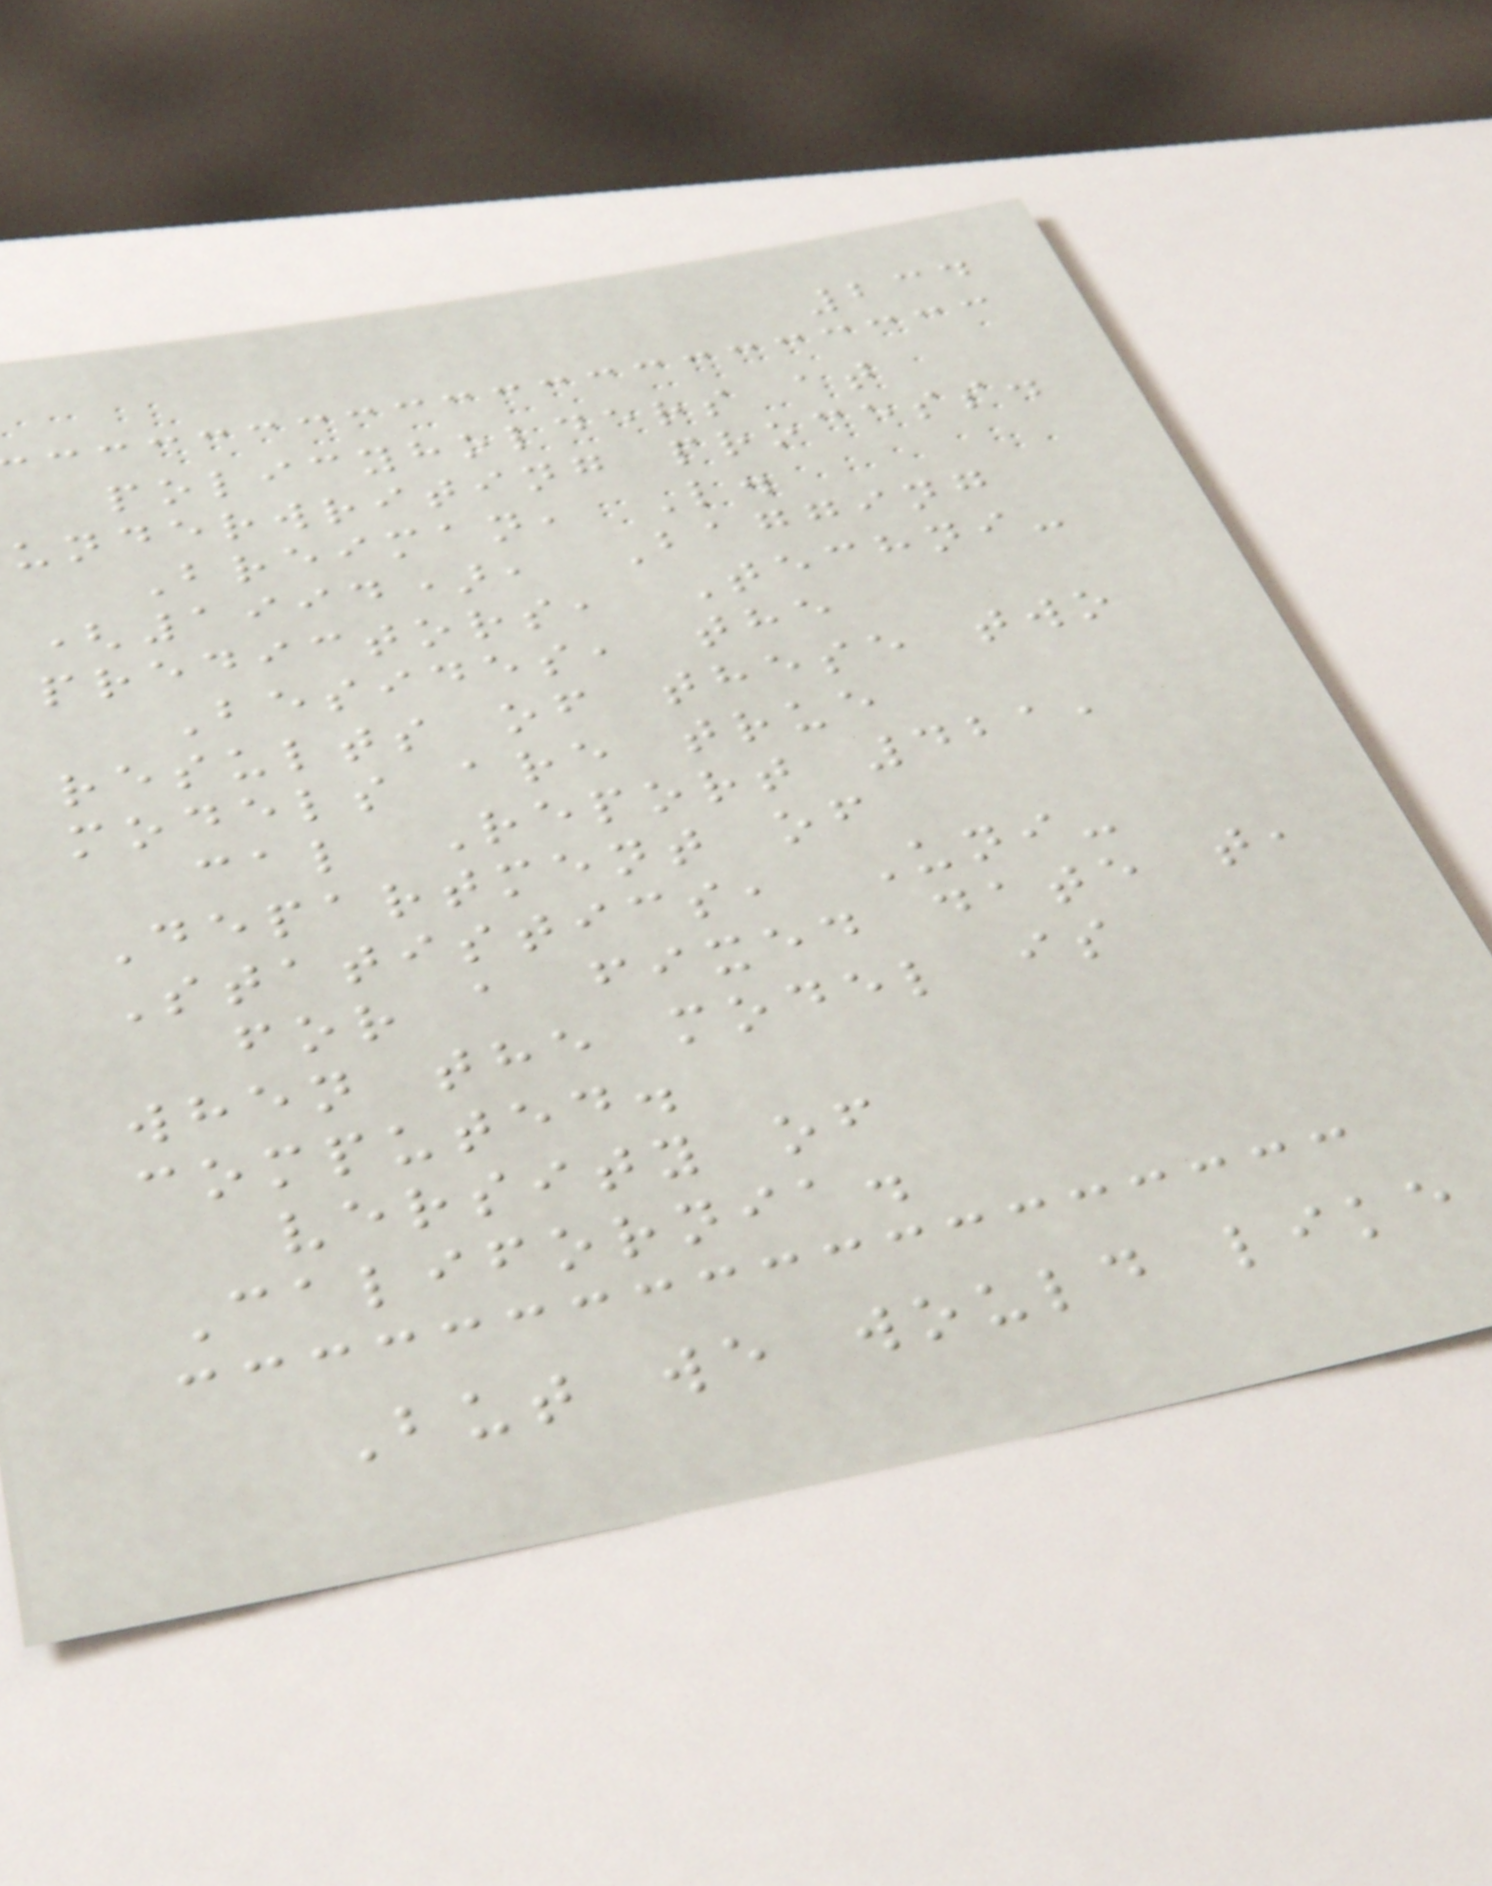234
policyholders at
underwriting process.
Breiman, L.
(1994), Bagging
predictors, Techni-
Besides, the
results of these two
models are true
cal Report 421,
Department of
Statistics, Uni-
for a fixed date t,
when the model is
computed.
versity of
California.
But we would like
